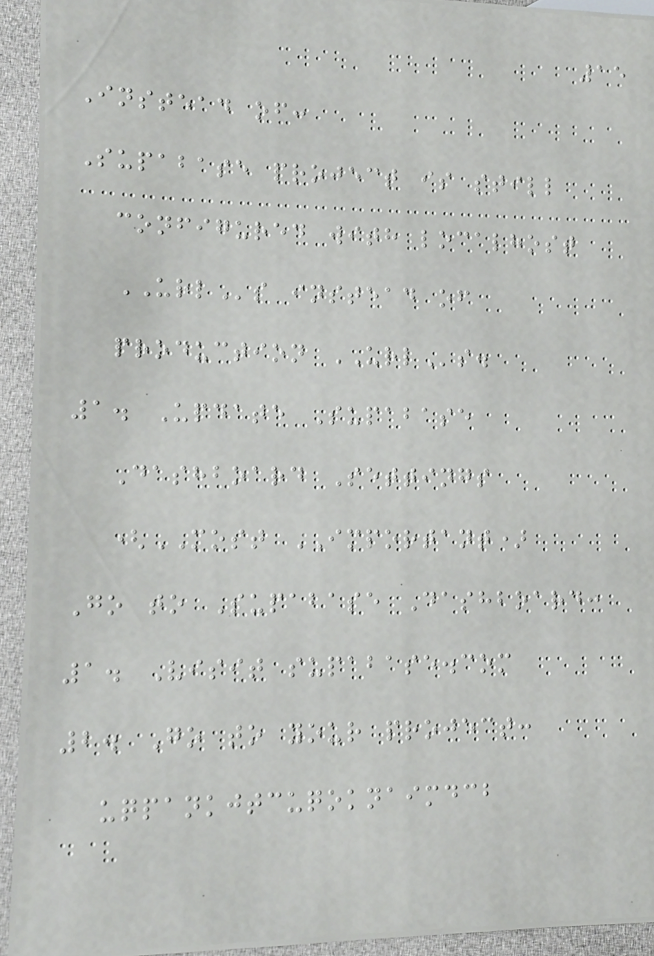15
Instead of:
Supabase project is still
configured with localhost
URLs instead of
production URLs.
1. Update Supabase
Dashboard Settings
(MOST IMPORTANT)
Go to Supabase Dashboard:
1. Visit supabase.com
2. Go to your project:
uqpankjtcuqoknaimdcb
